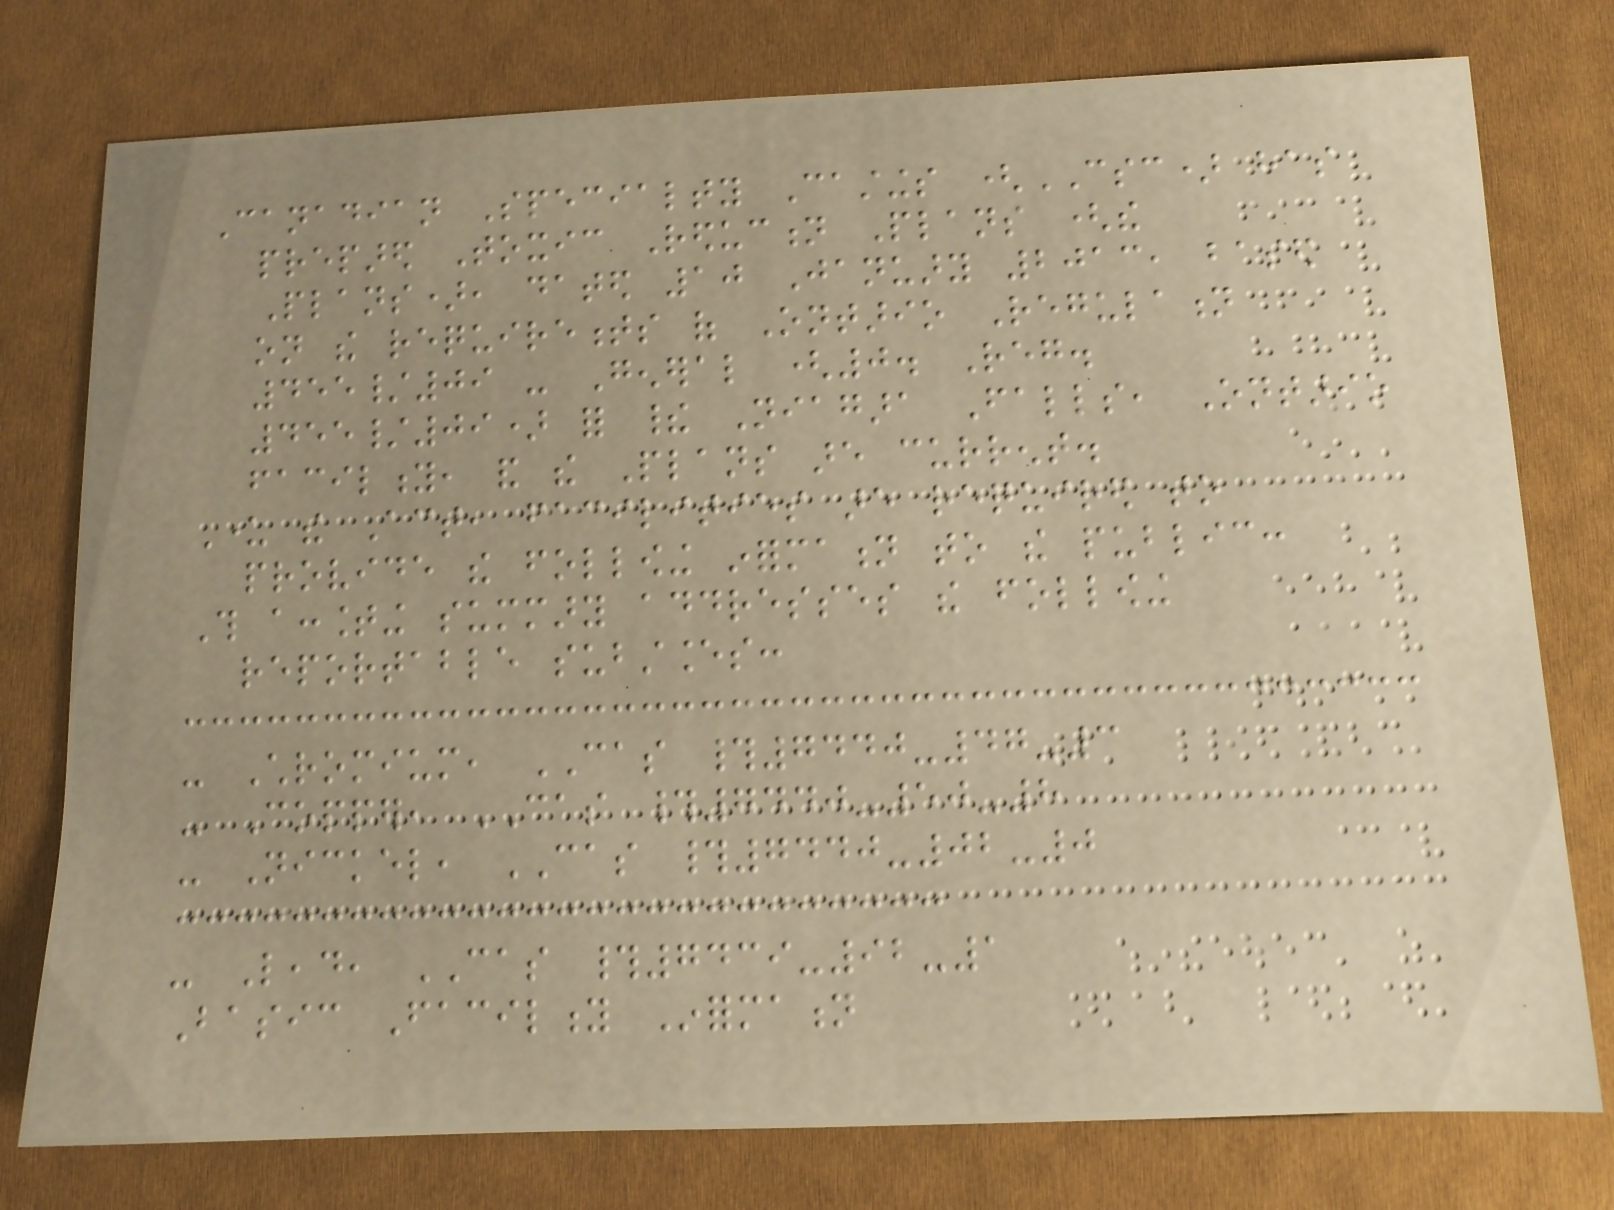Canadian Specialty Castings (CSC) has
prepared Toxic Reduction Plans (the
Plans), dated 10 January 2013, based
on the requirements of Ontario Regulation
455/09 - General (0. Reg.
455/09) for their Niagara Falls, Ontario
facility, and the Plans are current.
Under the Act, facilities are required to
provide the following information to the public:
This accounting summary addresses the following
reportable substances:
- Chromium, CAS #7440-47-3
- Copper, CAS #7440-50-8
- Nickel, CAS #7440-02-0
- Lead, CAS #7439-92-1
Basic Facility Information
